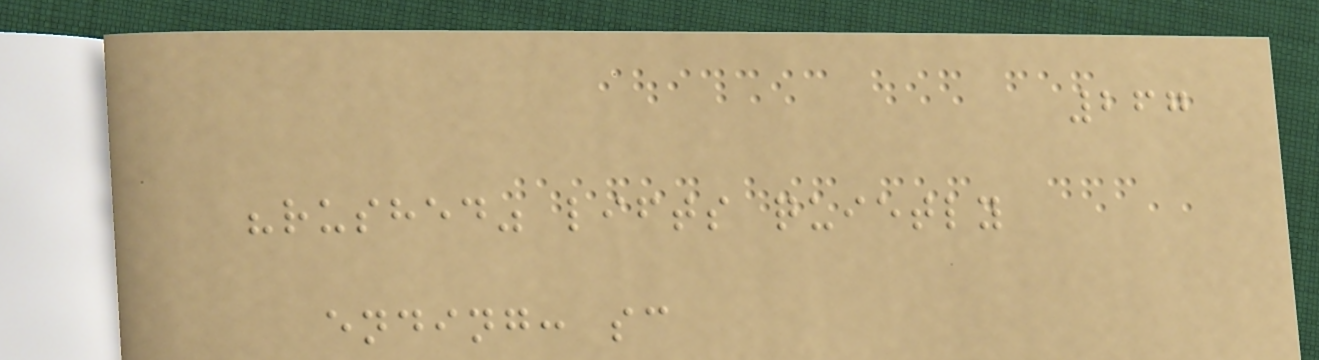267
"rushed" lifts quietly
ending: sc
